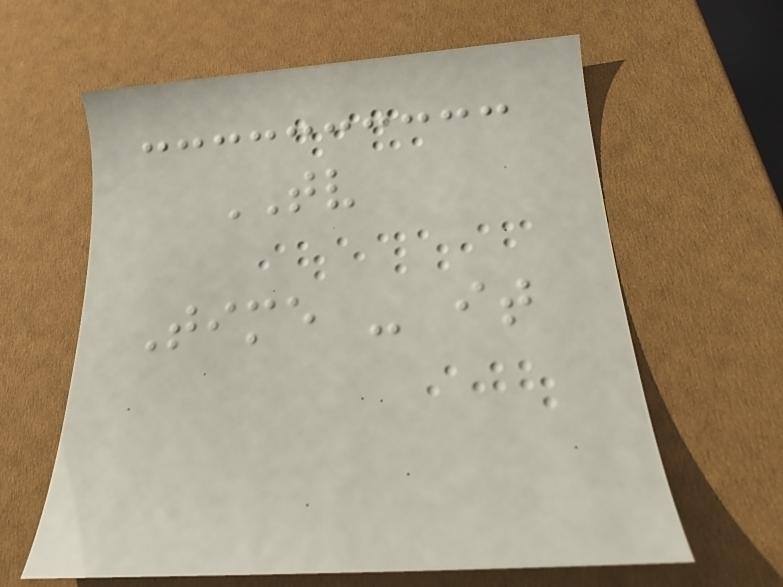TV
Time - it
